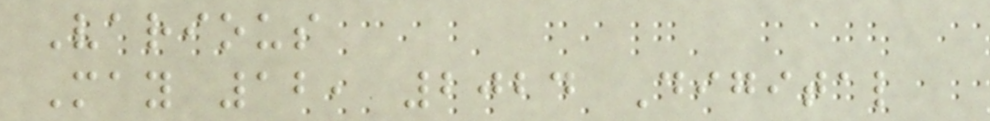Various
May 12, 2024 Digital
